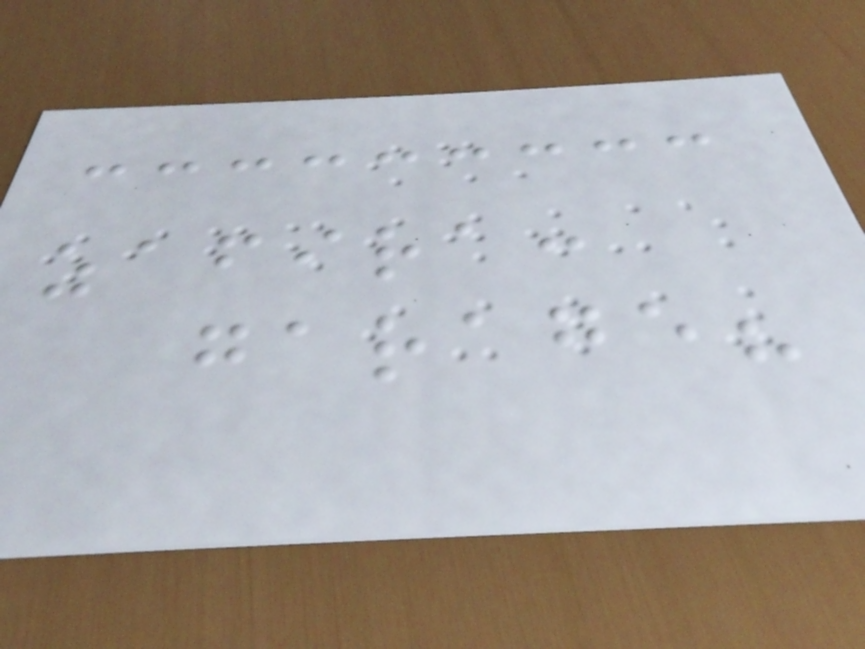zafira:
garage?
